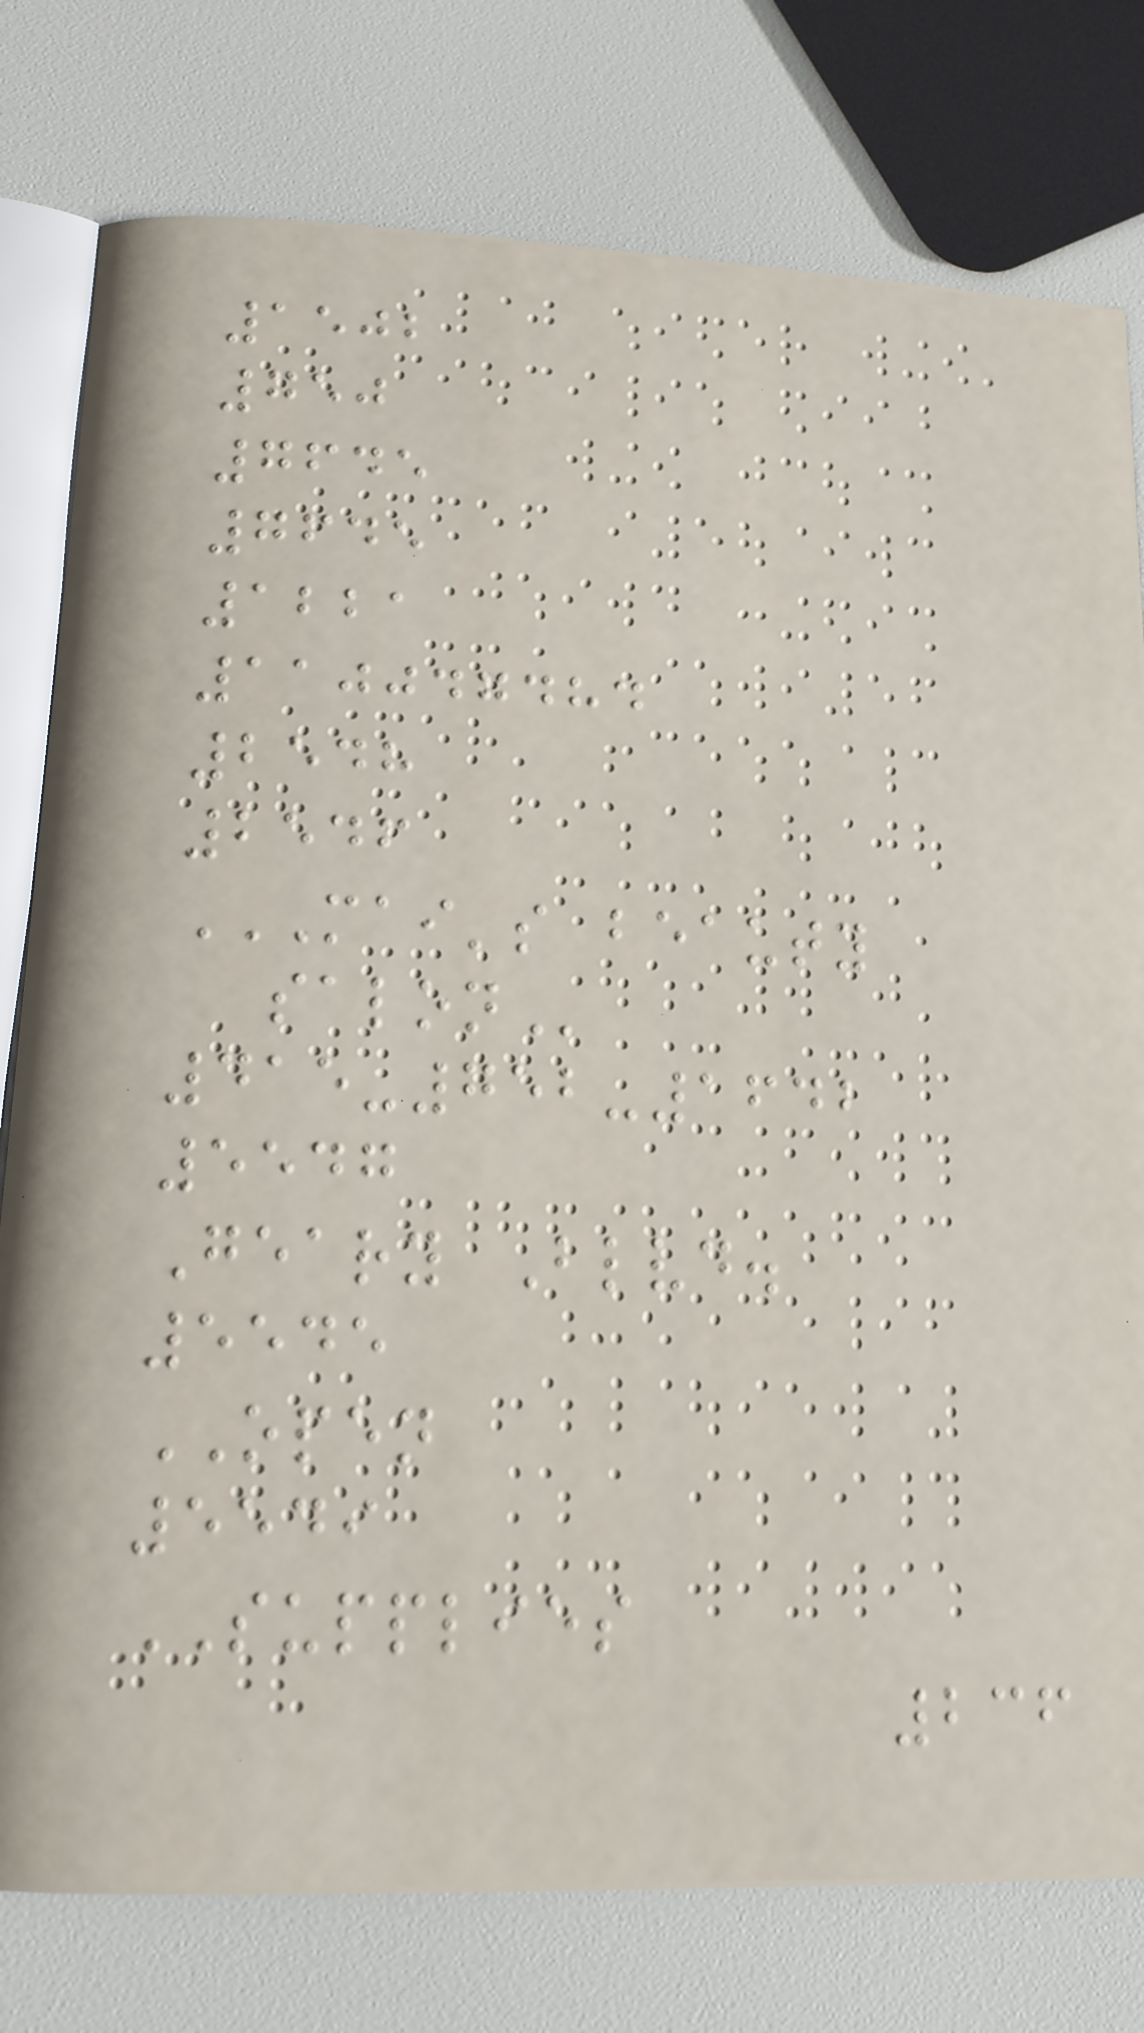1502
750
7645
7645
1221
110047484
2548
2546
MAI'S BEAUTY
SALON
415-752-1642
5547
Geary Blvd.
5545
OPEN
5549
SUPPLIES
236
